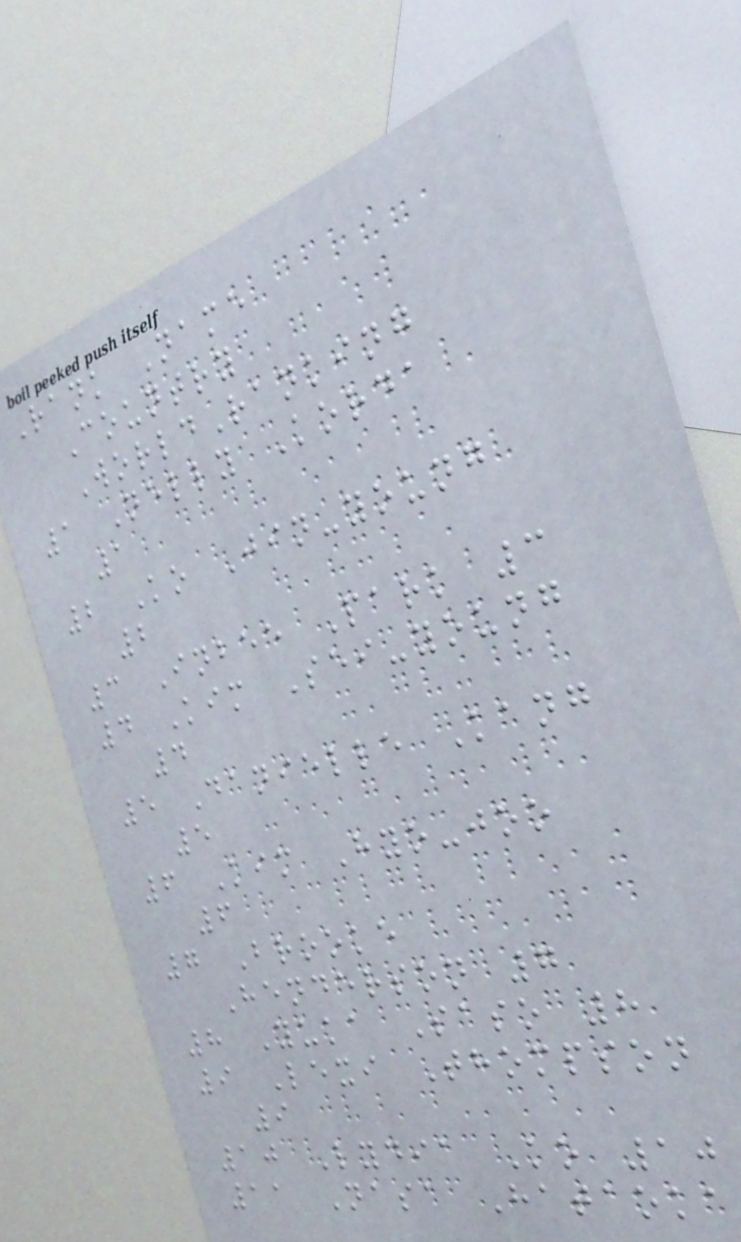Rank Name
Country
WorldRanking
1 Nelly Korda
1
2 Ko Jin-young
2
3 Inbee Park 3
4 Kim Sei-young
4
5 Danielle Kang
5
6 Kim Hyo-joo
6
7 Brooke
Henderson 7
8 Yuka Saso 8
9 Lexi Thompson
9
10 Lydia Ko 10
11 Nasa Hataoka
